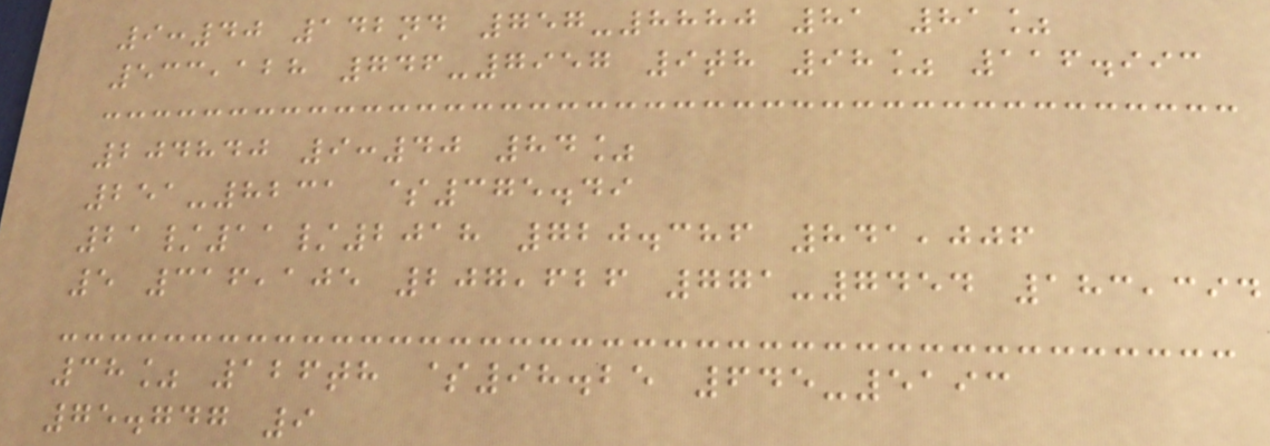9:40 142nd 757-8880 81 81%
533,128 746-7957 9th 98% 116.993
204840 9:40 84%
251-8231 $375.49
21/11/2018 720.386 841,006
5 316,105 207,626 771-7454 183,394
38% 126th $98.25 645-5193
75.747 9
